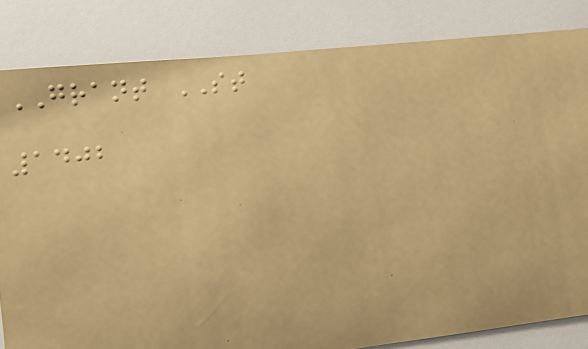GRANT ST
1402
